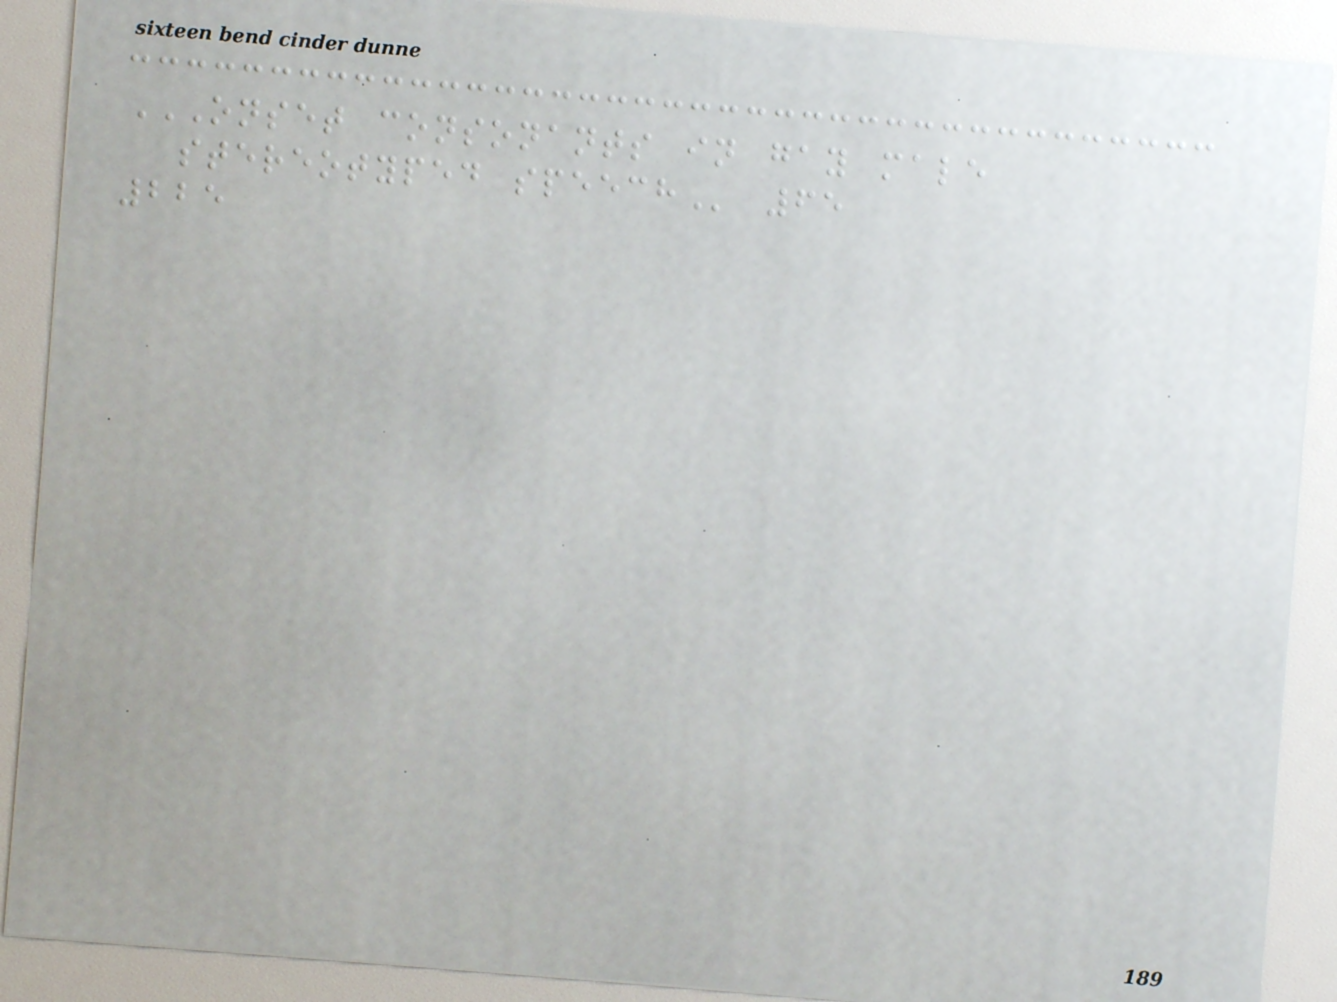ONSET CONSONANTS IN GAY MALE
STEREOTYPED SPEECH 65
225
